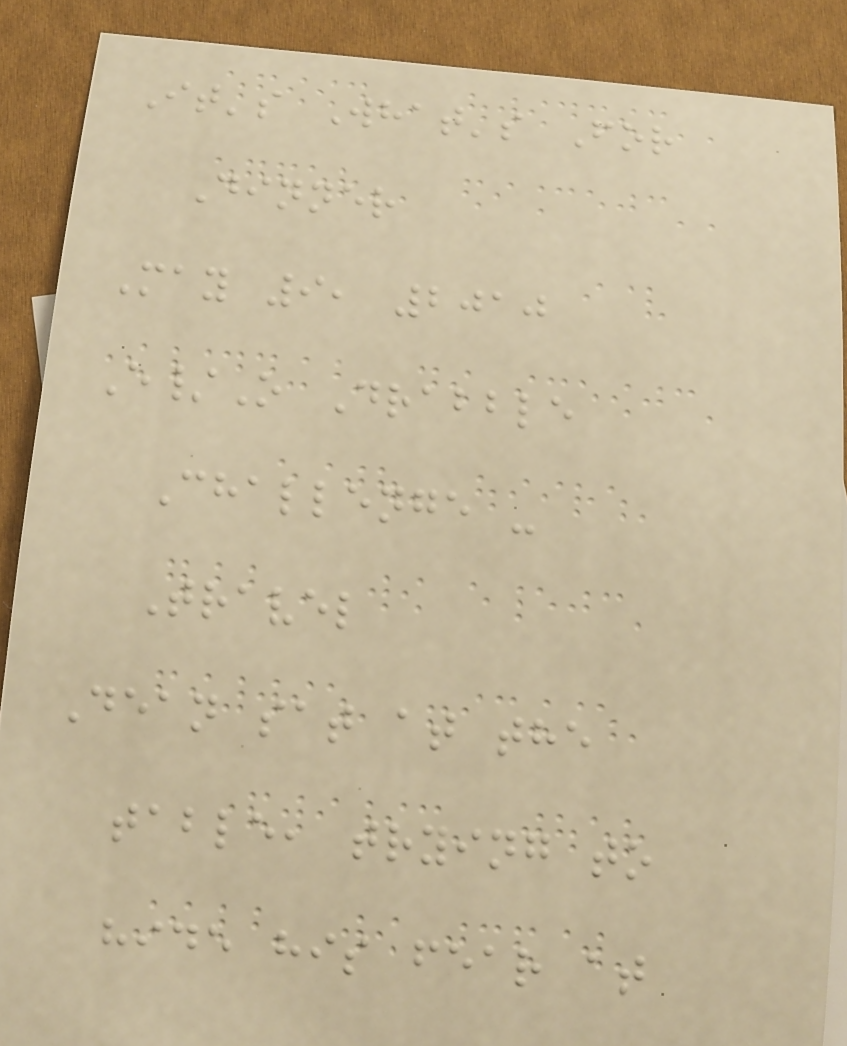It's What's For
Dinner
May 9, 2010
E/O Drabble
Challenge -
Travel
Dean sat at the
table, trying to
hide his fear at
